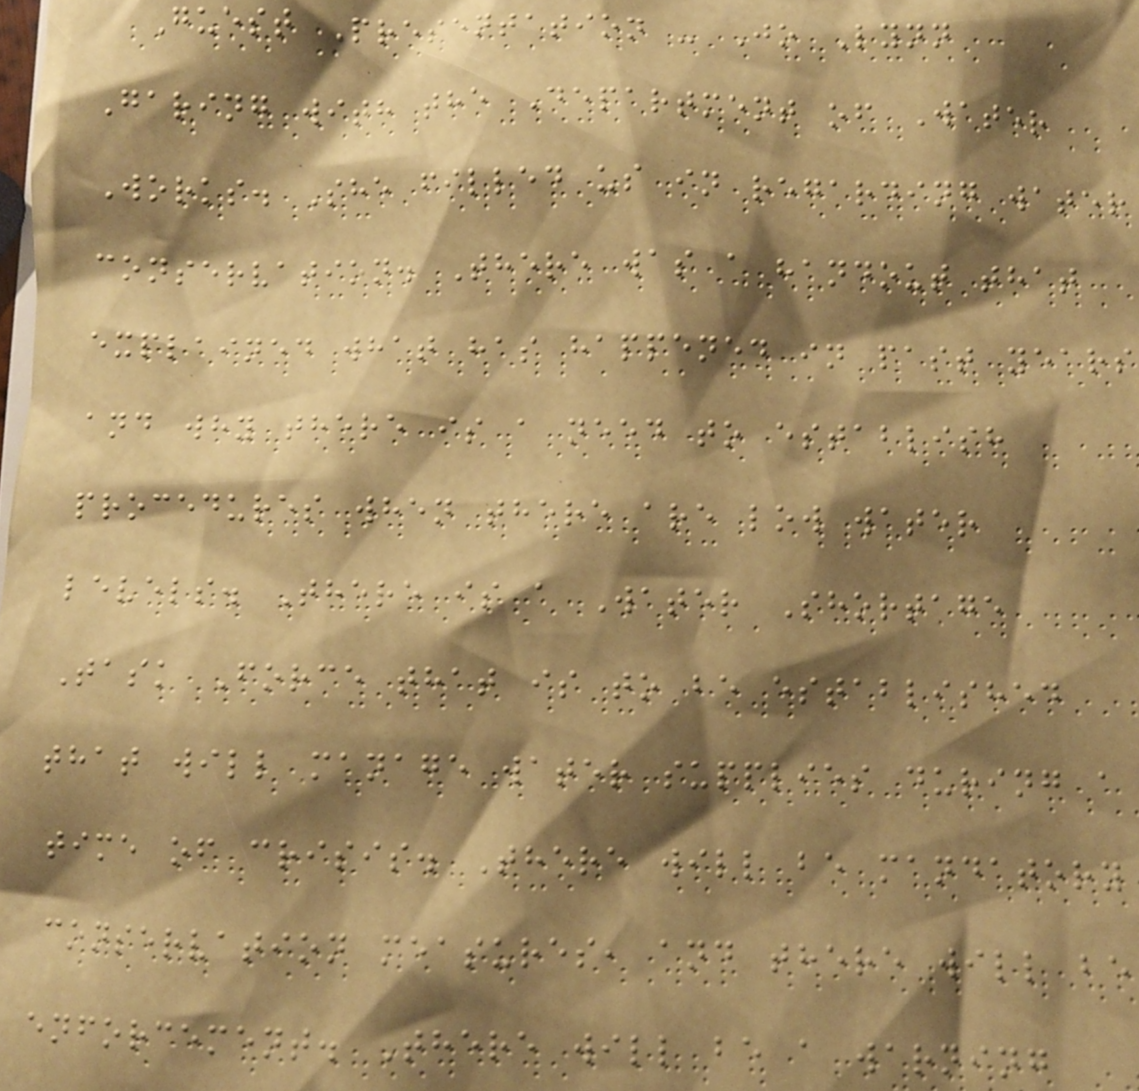Guest Presentation - Jo Lynn
Garing with the Department of Water
Works. She filled us in regarding water
conservation. There was a handout that
explained what has happened in past years
and why there is a need to establish
procedures when there are low water
levels. There is a Water Shortage
Task Force that is to be established
that will manage water supplies during a
time of crisis. There will be mandatory
conservation measures, and there will be
enforcement. There will be a warning
